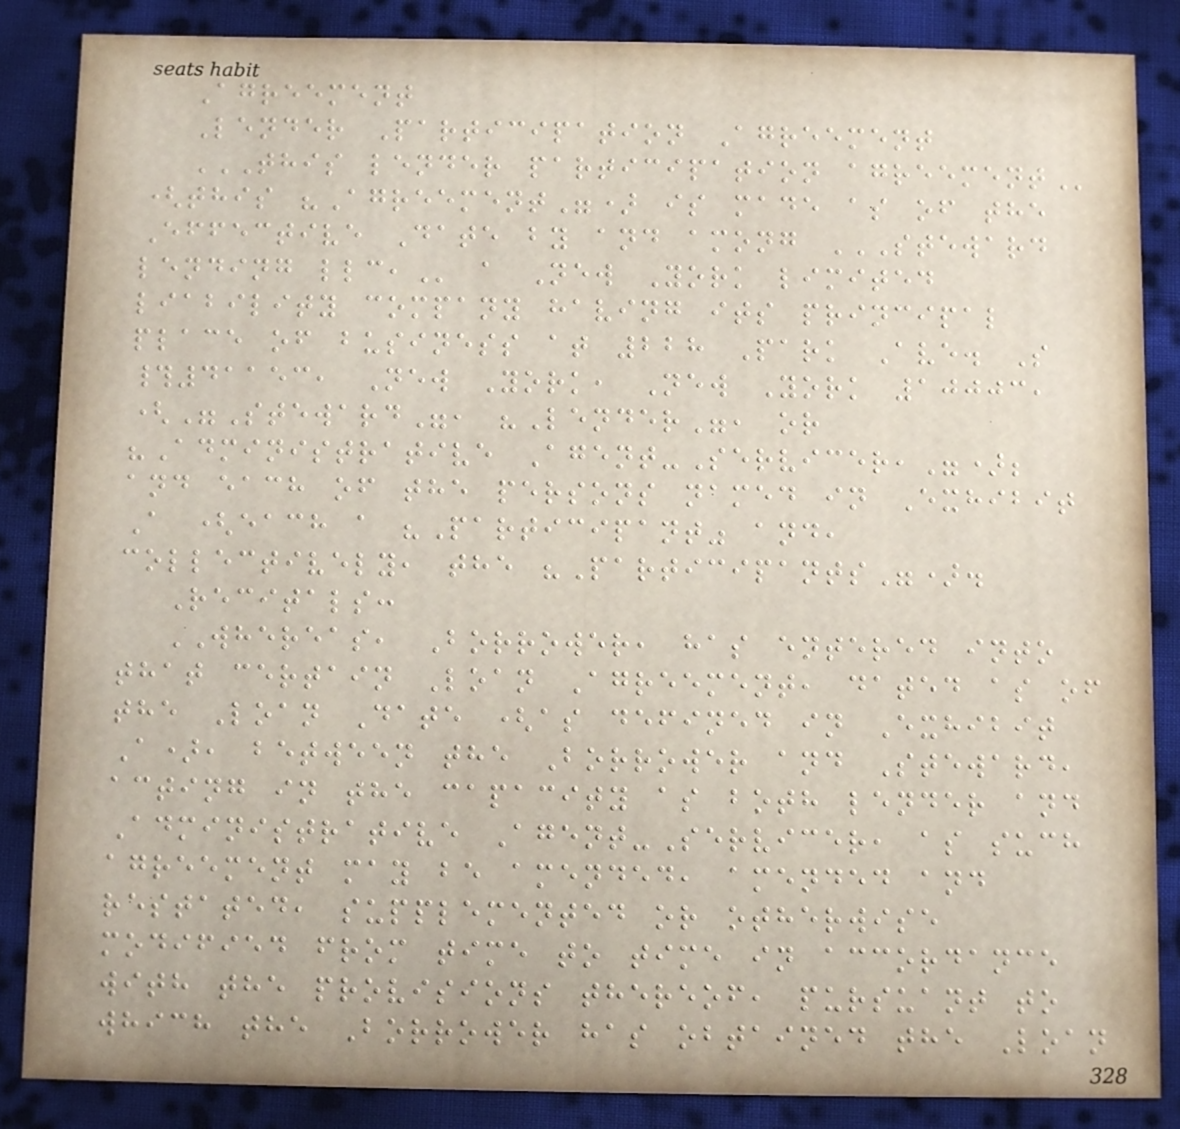Agreement
Lender Participation Agreement
THIS LENDER PARTICIPATION AGREEMENT
(this "Agreement") is made as of the
Effective Date by and among STEWARD
LENDING LLC, a New York limited
liability company having its principal
place of business at 228 Park Ave. S
#41153, New York, New York 10003,
("Steward", "Lender", or
"Administrative Agent-Servicer,");
and each of the persons named in Exhibit
A (each a "Participant" and,
collectively, the "Participants").
Recitals:
WHEREAS, Borrower, has entered into
that certain Loan Agreement, dated as of
the Loan Date (as defined in Exhibit
A), between the Borrower and Steward,
acting in the capacity as both lender and
Administrative Agent-Servicer, as such
agreement may be amended, amended and
restated, supplemented or otherwise
modified from time to time in accordance
with the provisions thereof, pursuant to
which the Borrower has obtained the Loan
